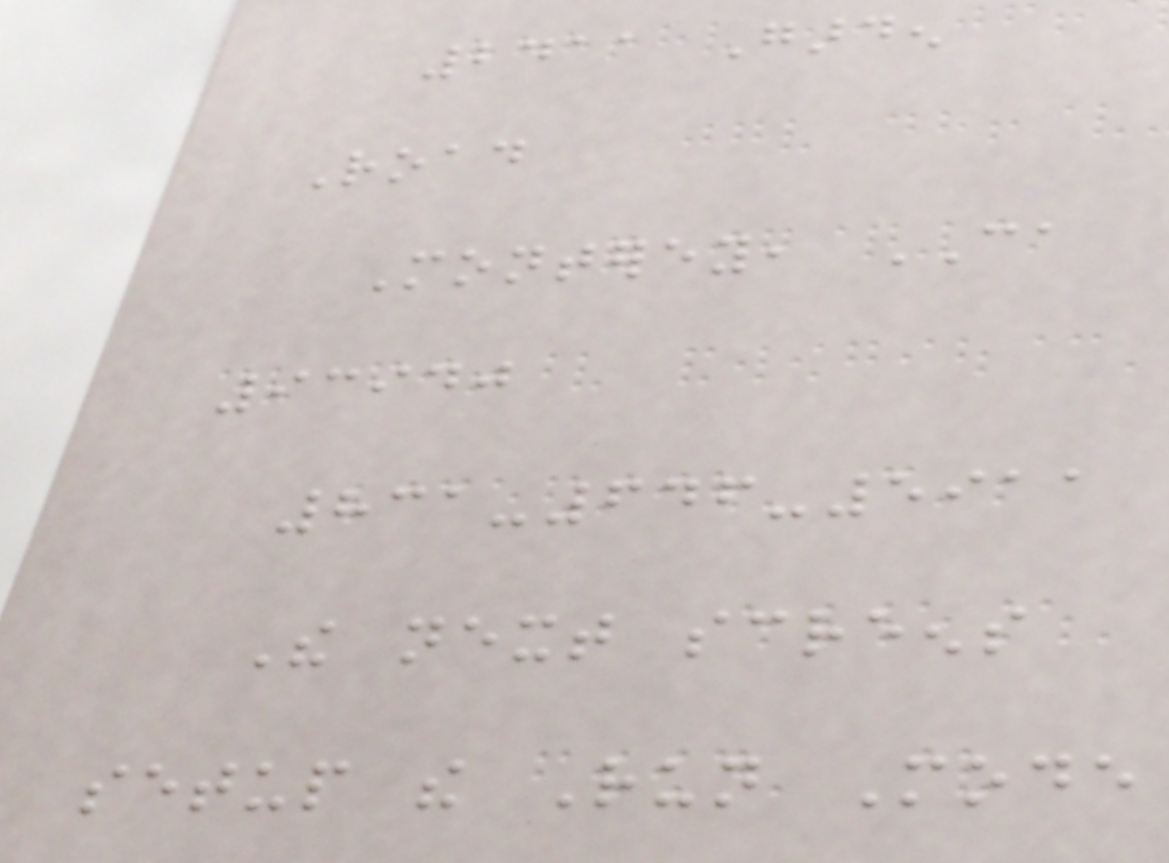2411 Garden
Road
Monterey, CA
93940
831-646-5911
The next screens
setup the Run Mode
